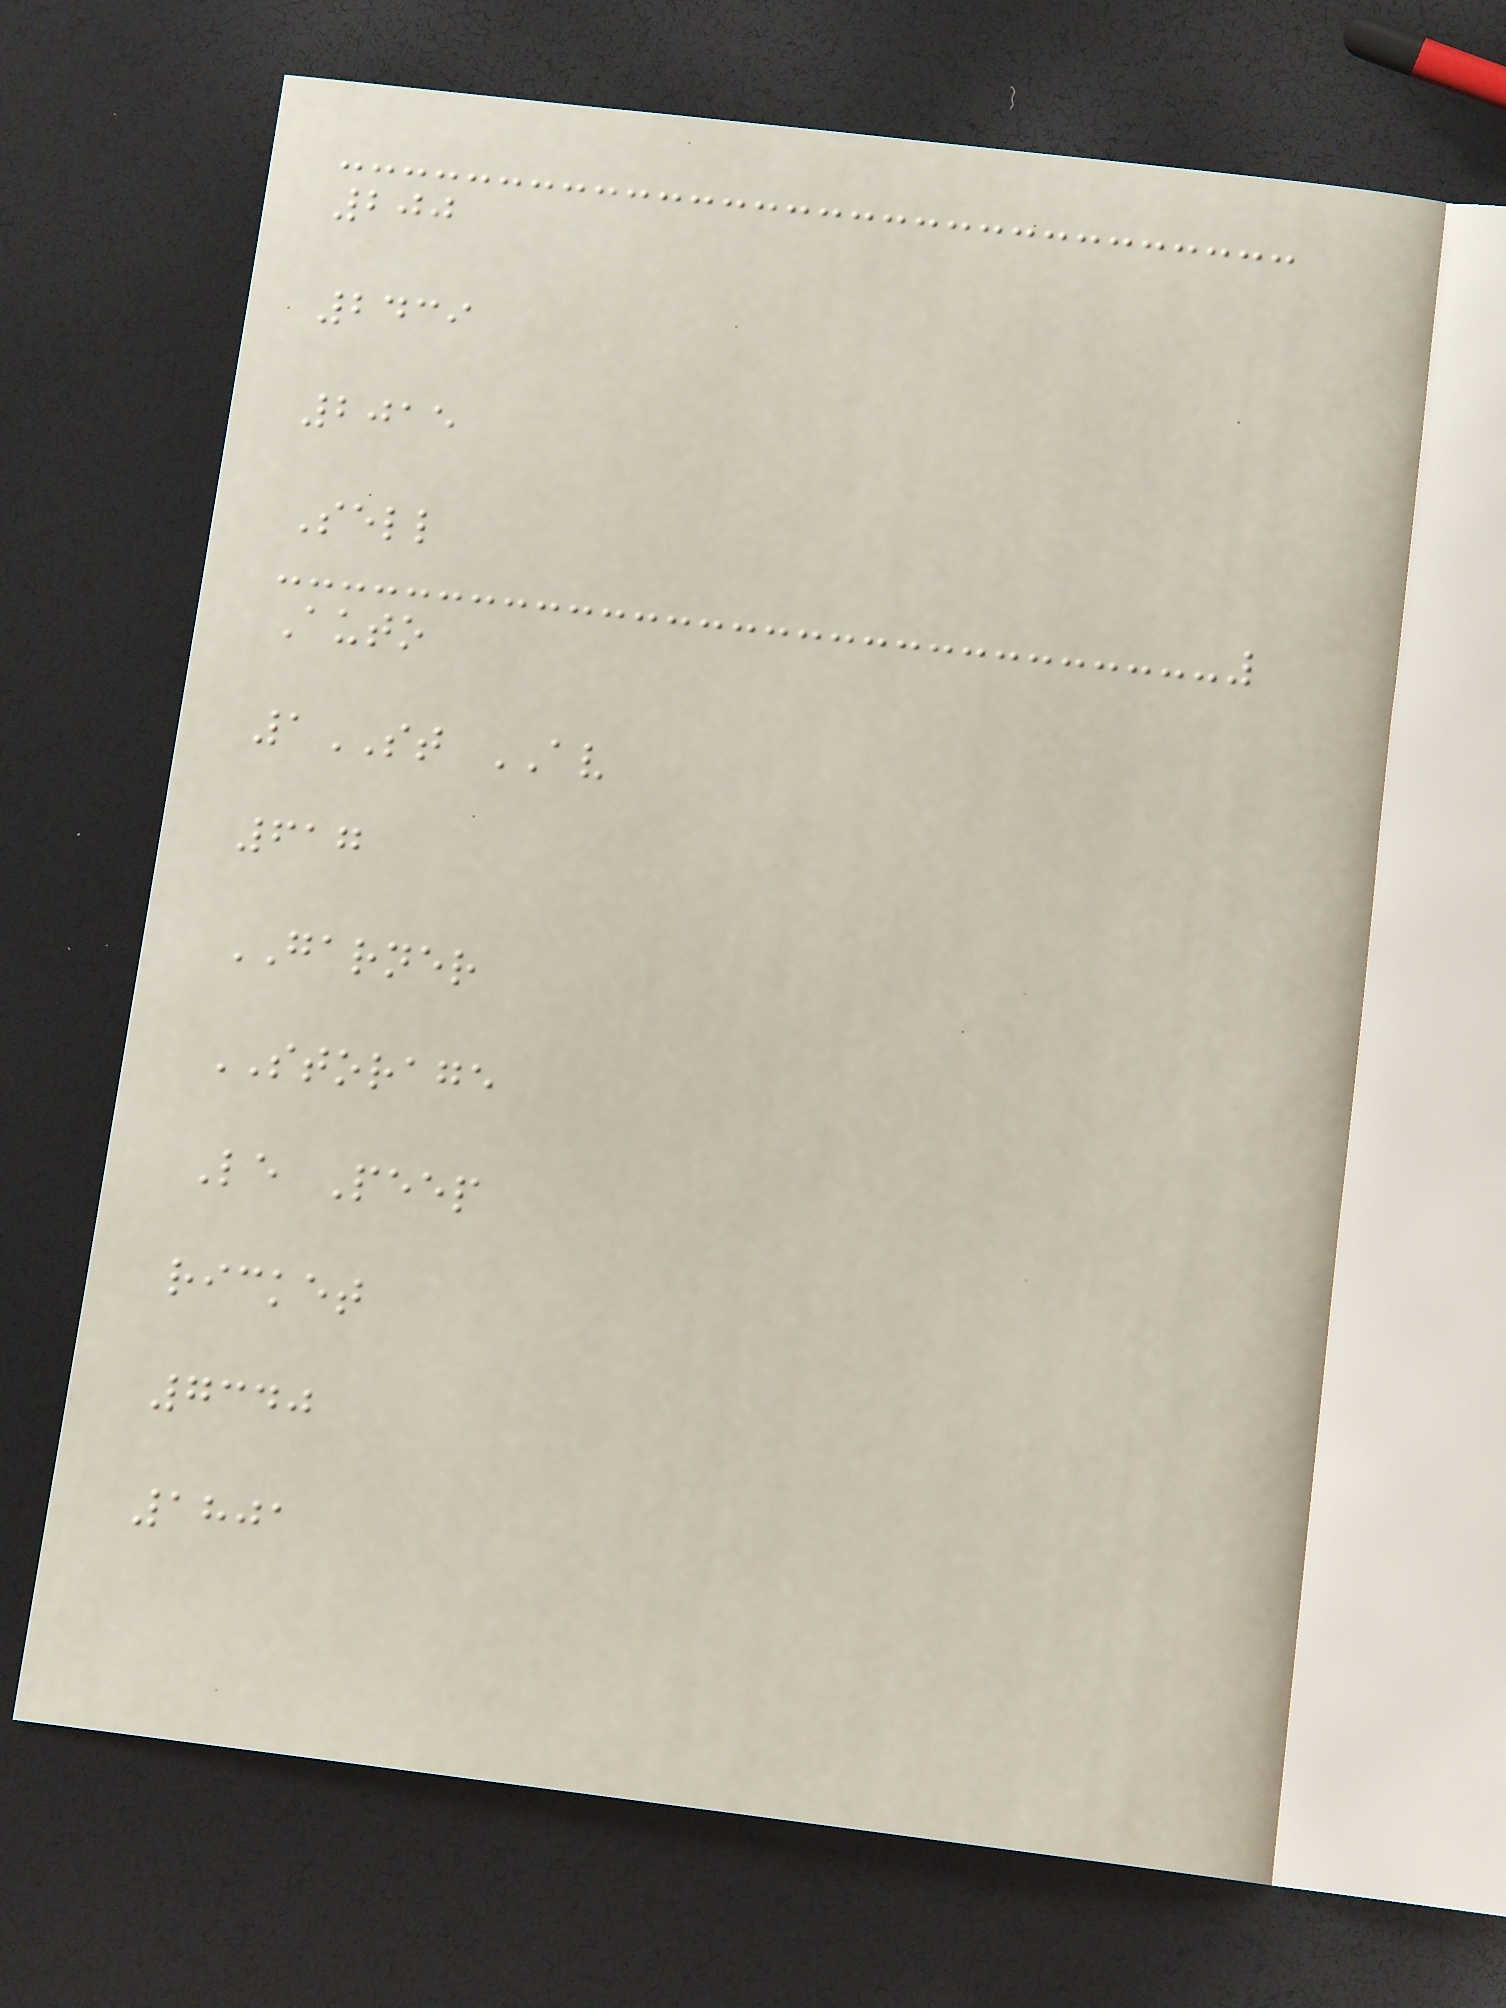200
2439
2015
Sell
Auto
1ST AV
617
GARNER
STORAGE
Le Peep
ricket
7340
1801
